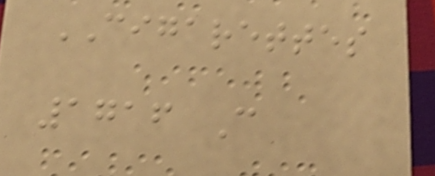CIGARETTES
1716 C
